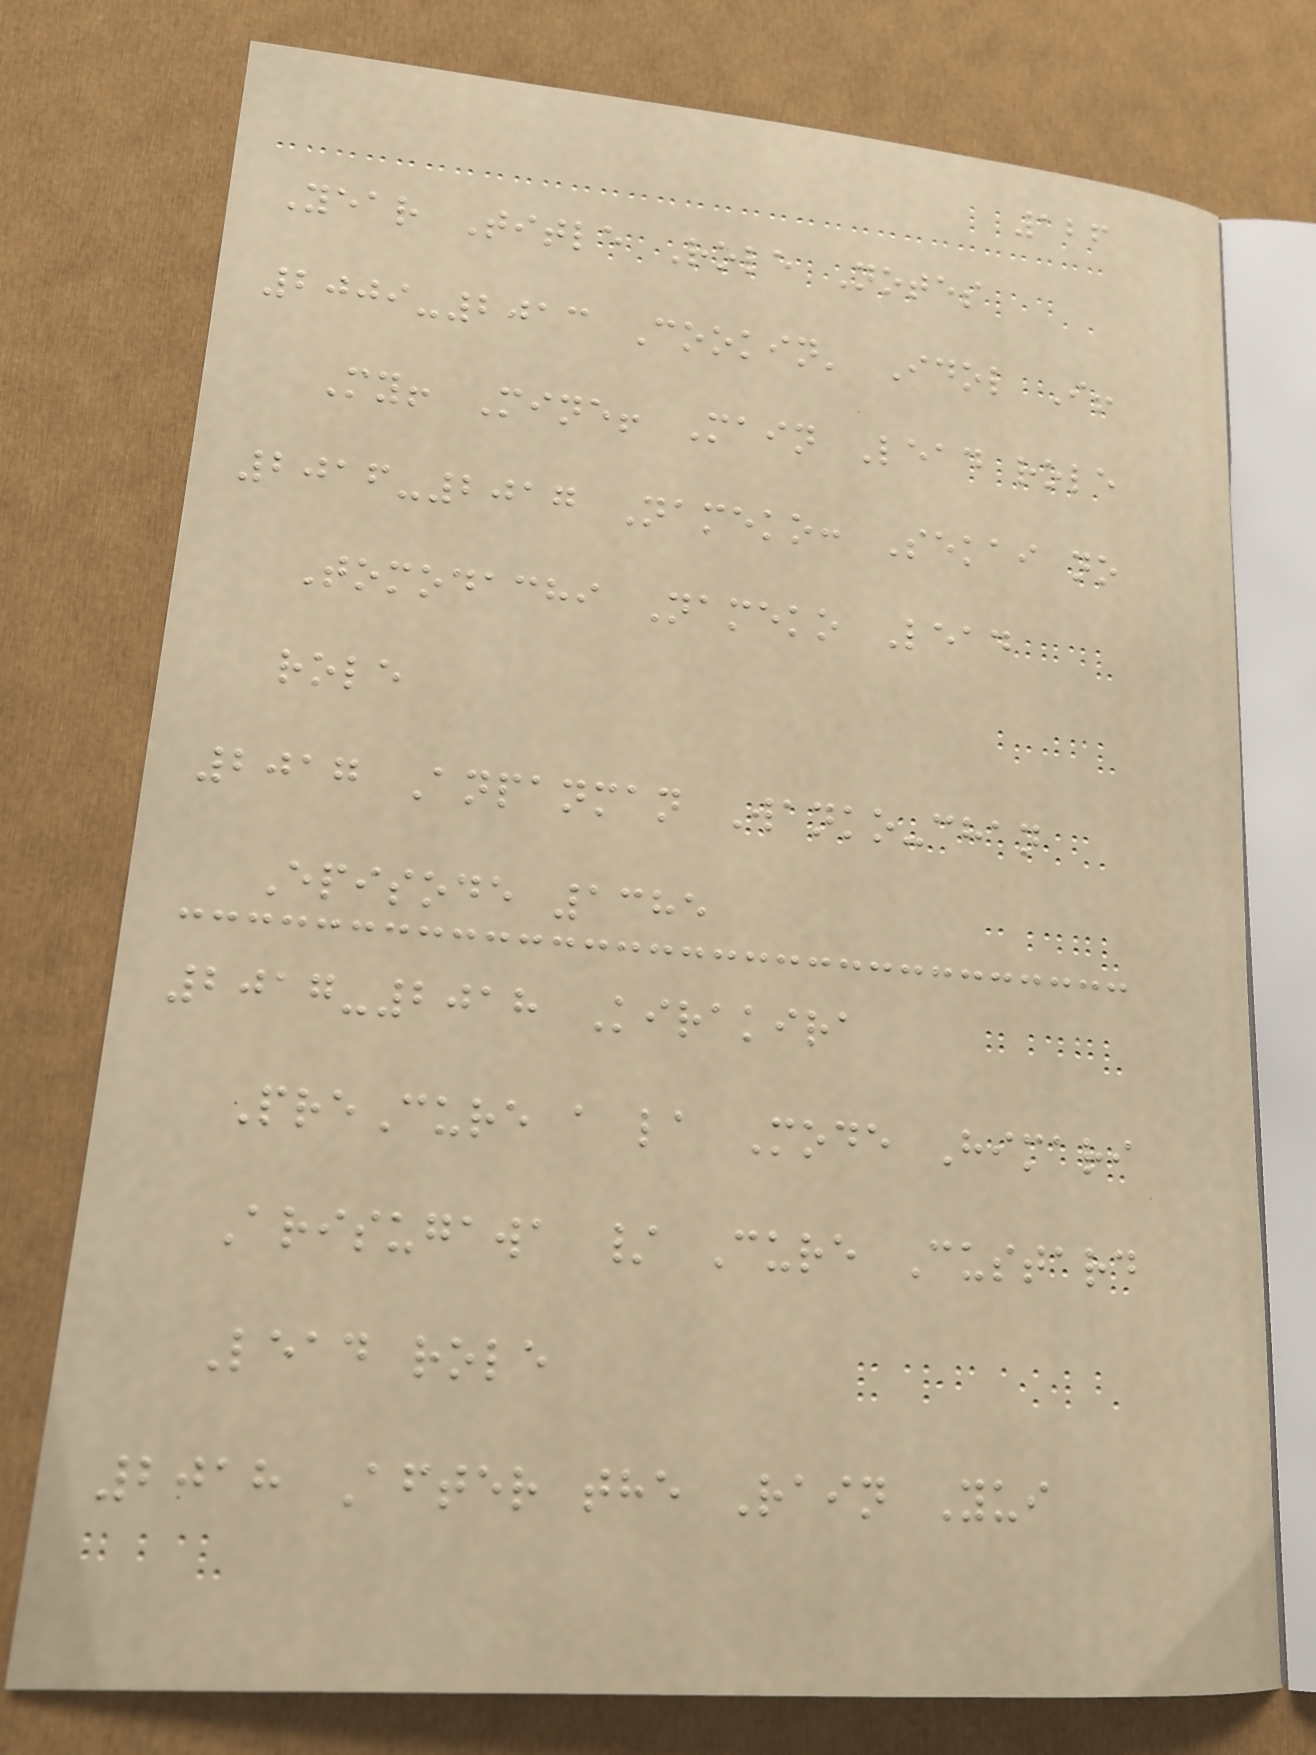126
Year Title Role Notes
2009-2013 Cookin' Idol I!
My! Mine! Main Lead role
2016-2017 Nameko: Sekai no
Tomodachi Nameko Lead
role
2017 Anpanman Wanko-chan
Episode 1385
2017-2018 Kirakira
PreCure a la Mode Himari
Arisugawa / Cure Custard
Lead role
2018 After the Rain Yui
